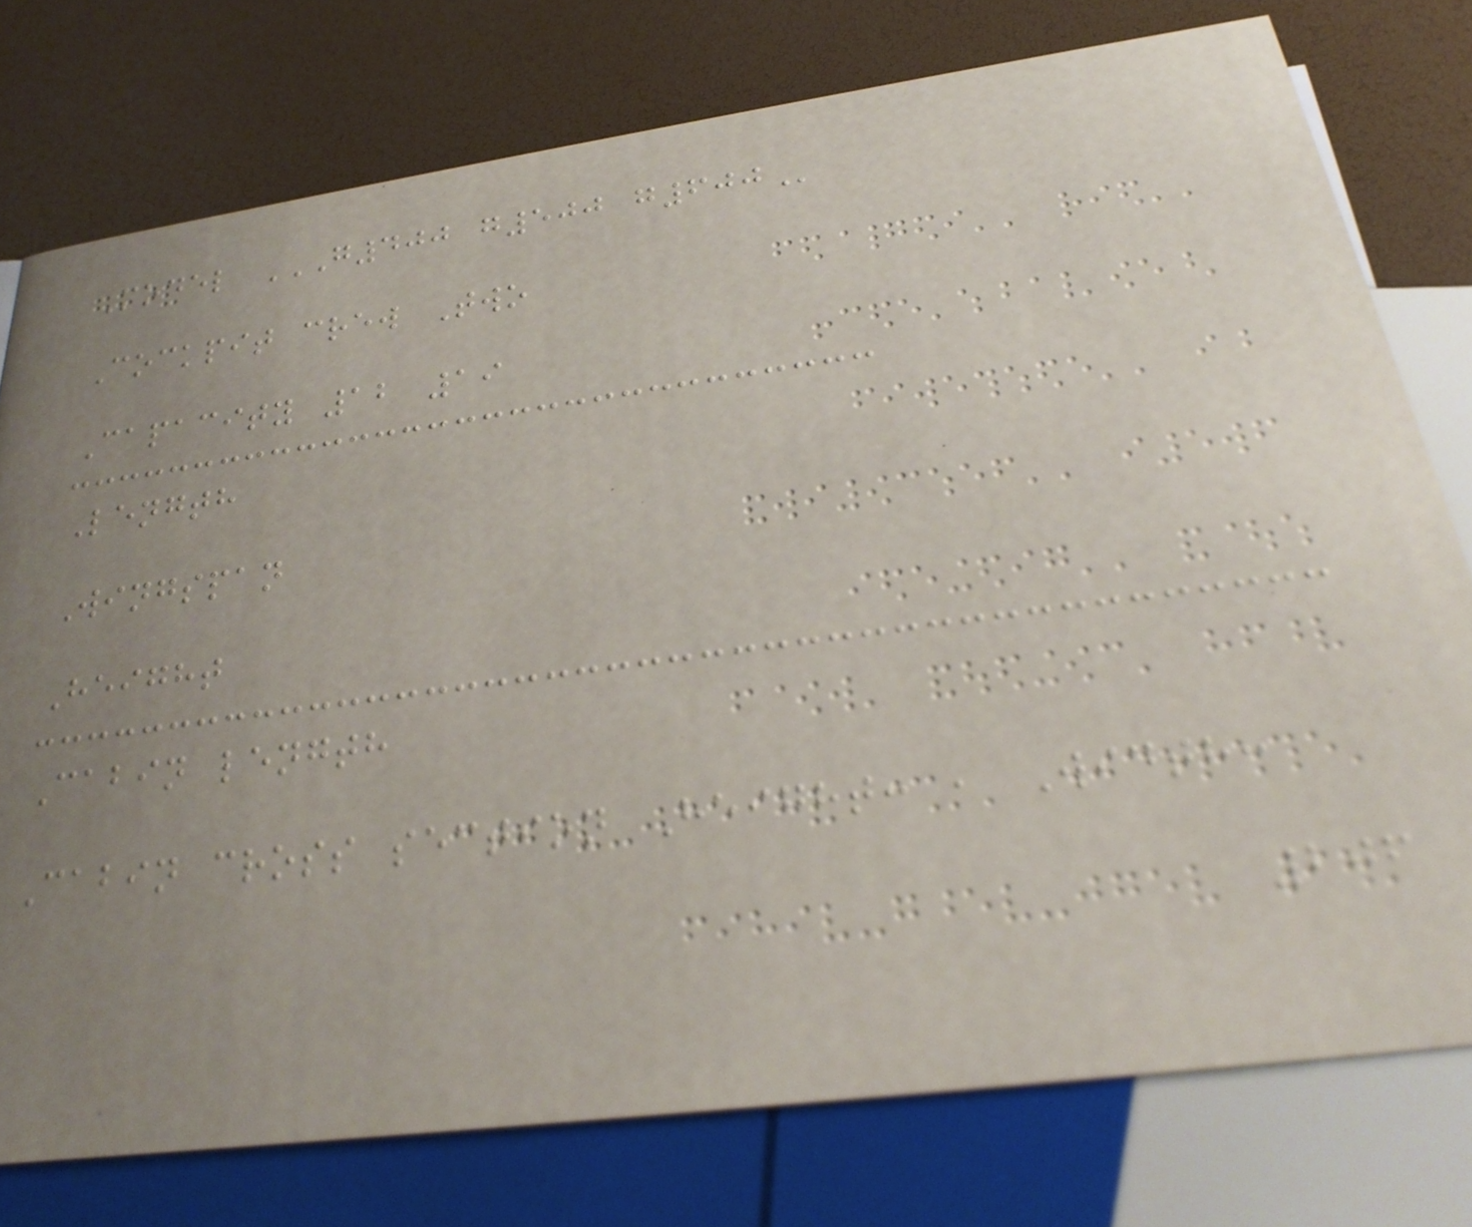Model G400 G500 G600
Cockpit crew Two
Capacity 12 19
Length
Wingspan
Height
Cabin length
Cabin cross section Height: , Width:
206
